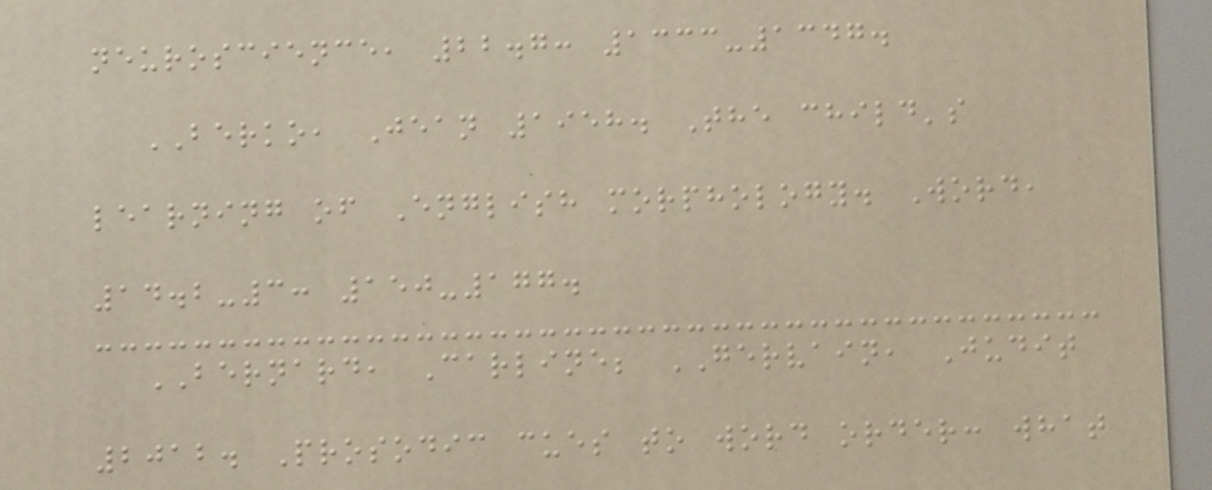neuroscience, 22.7: 1333-1347.
BERKO, Jean 1958. The child's
learning of English morphology. Word,
14.2-3: 150-177.
BERNARD, Carline; GERVAIN, Judit
2012. Prosodic cues to word order: what
